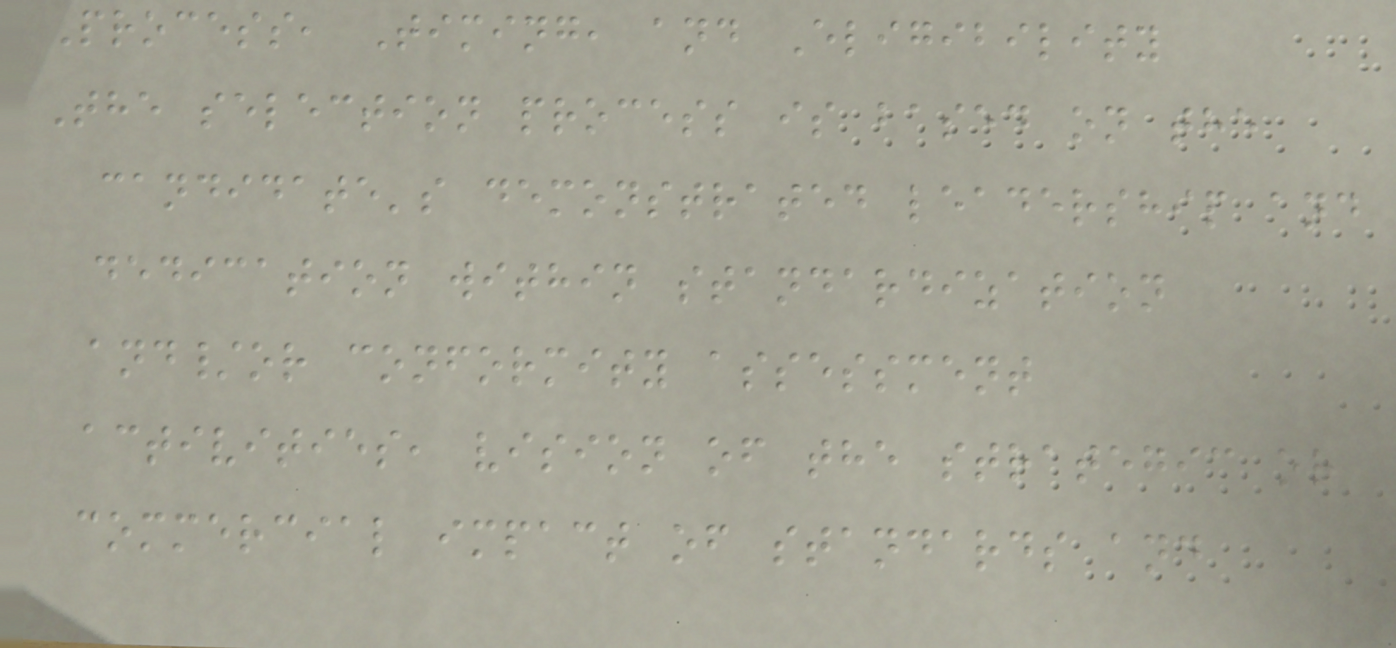Process, Timing, and Eligibility
The selection process is based on the
candidate's demonstrated leadership and
dedication within standardization
and/or conformity assessment
activities, vision of the strategic or
commercial impact of standards and
